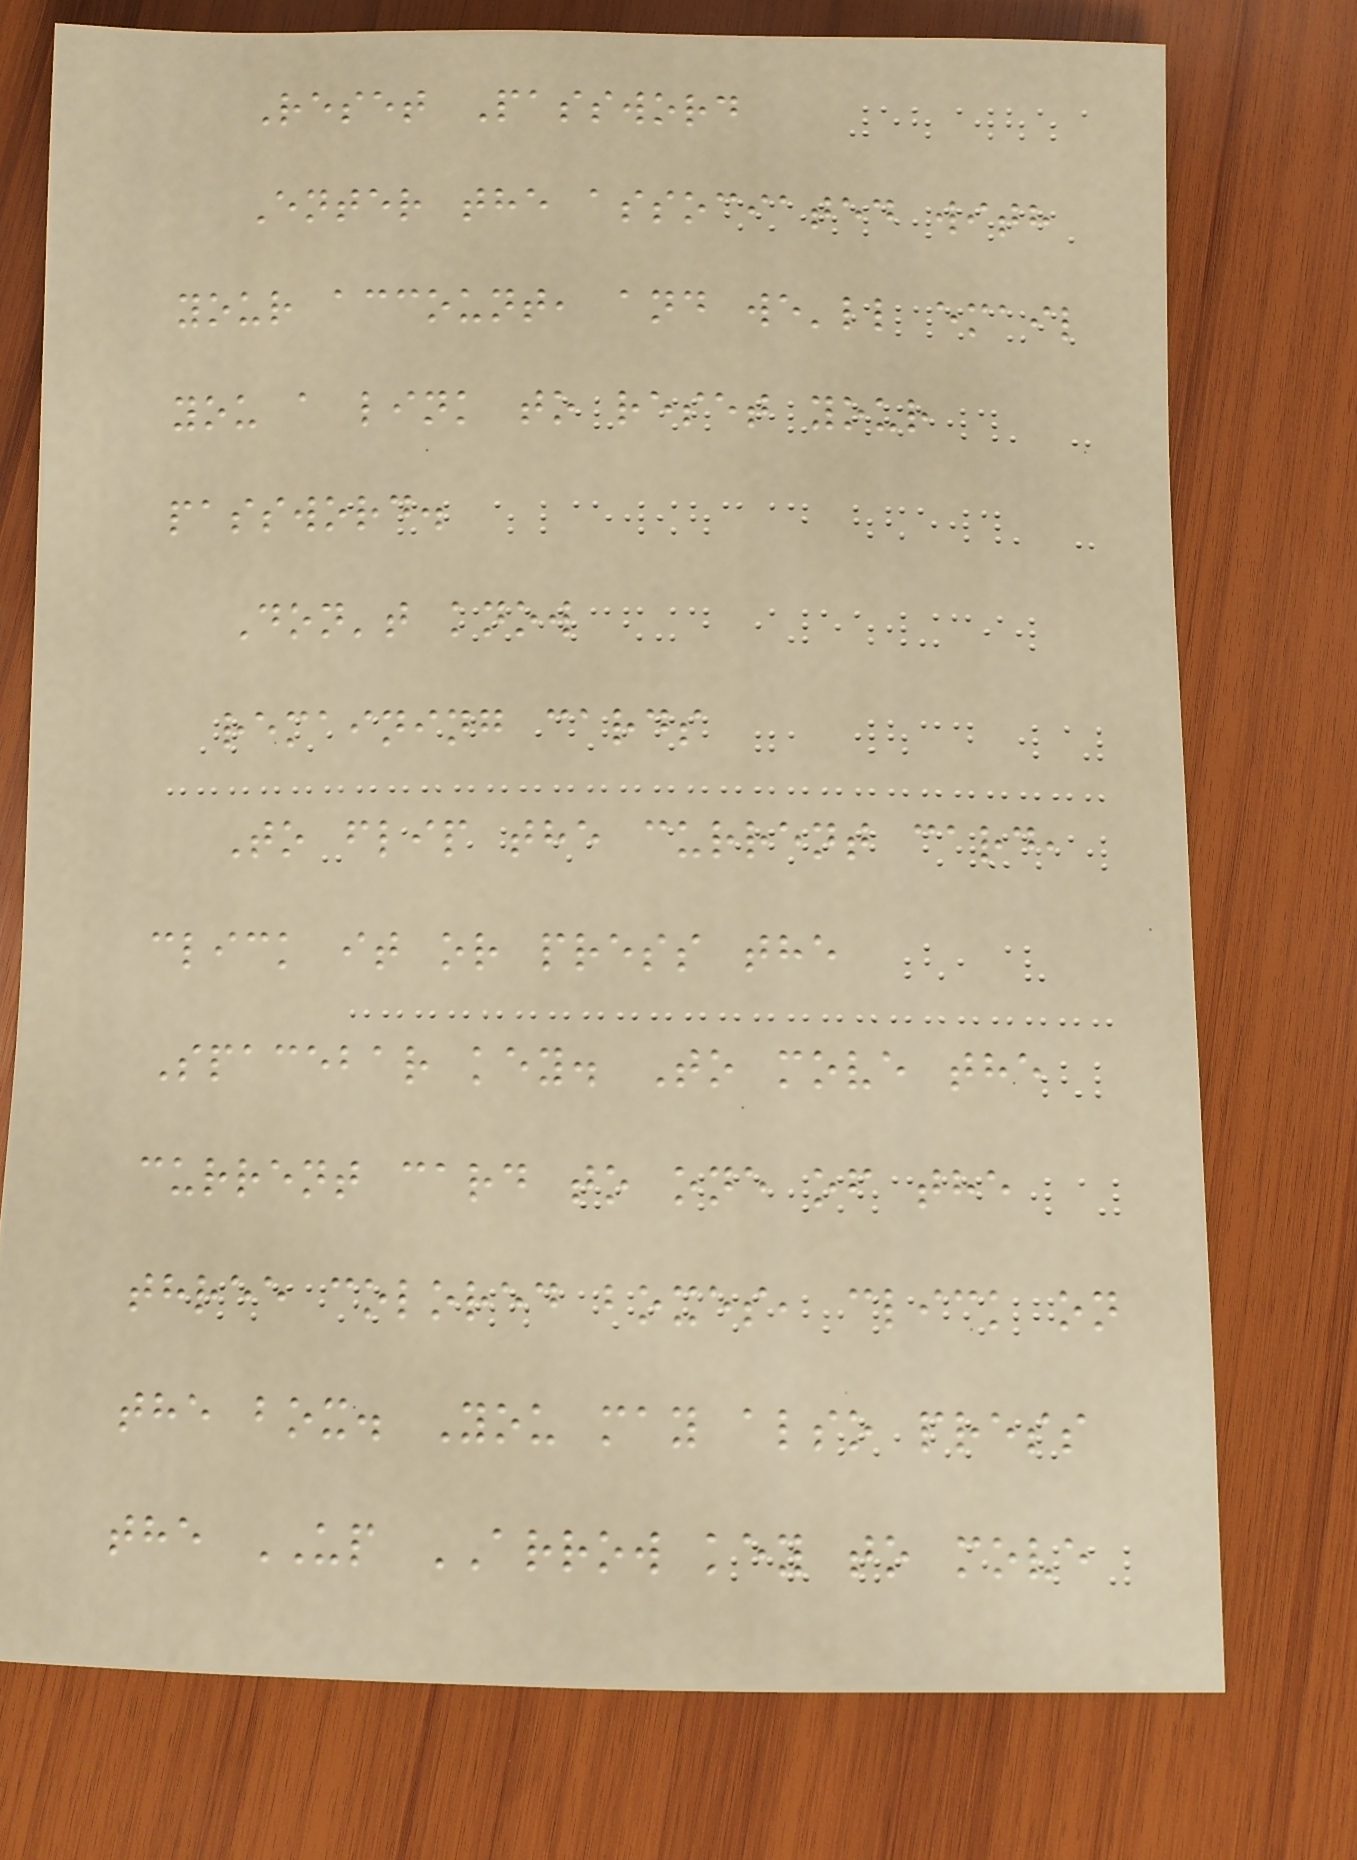Reset Password
Enter the associated with
your account, and we'll email
you a link to reset your
password.
Don't know
remaining cards
To flip the current card,
click it or press the
Spacebar key. To move the
current card to one of the
three colored boxes, click on
the box. You may also press
the UP ARROW key to move
